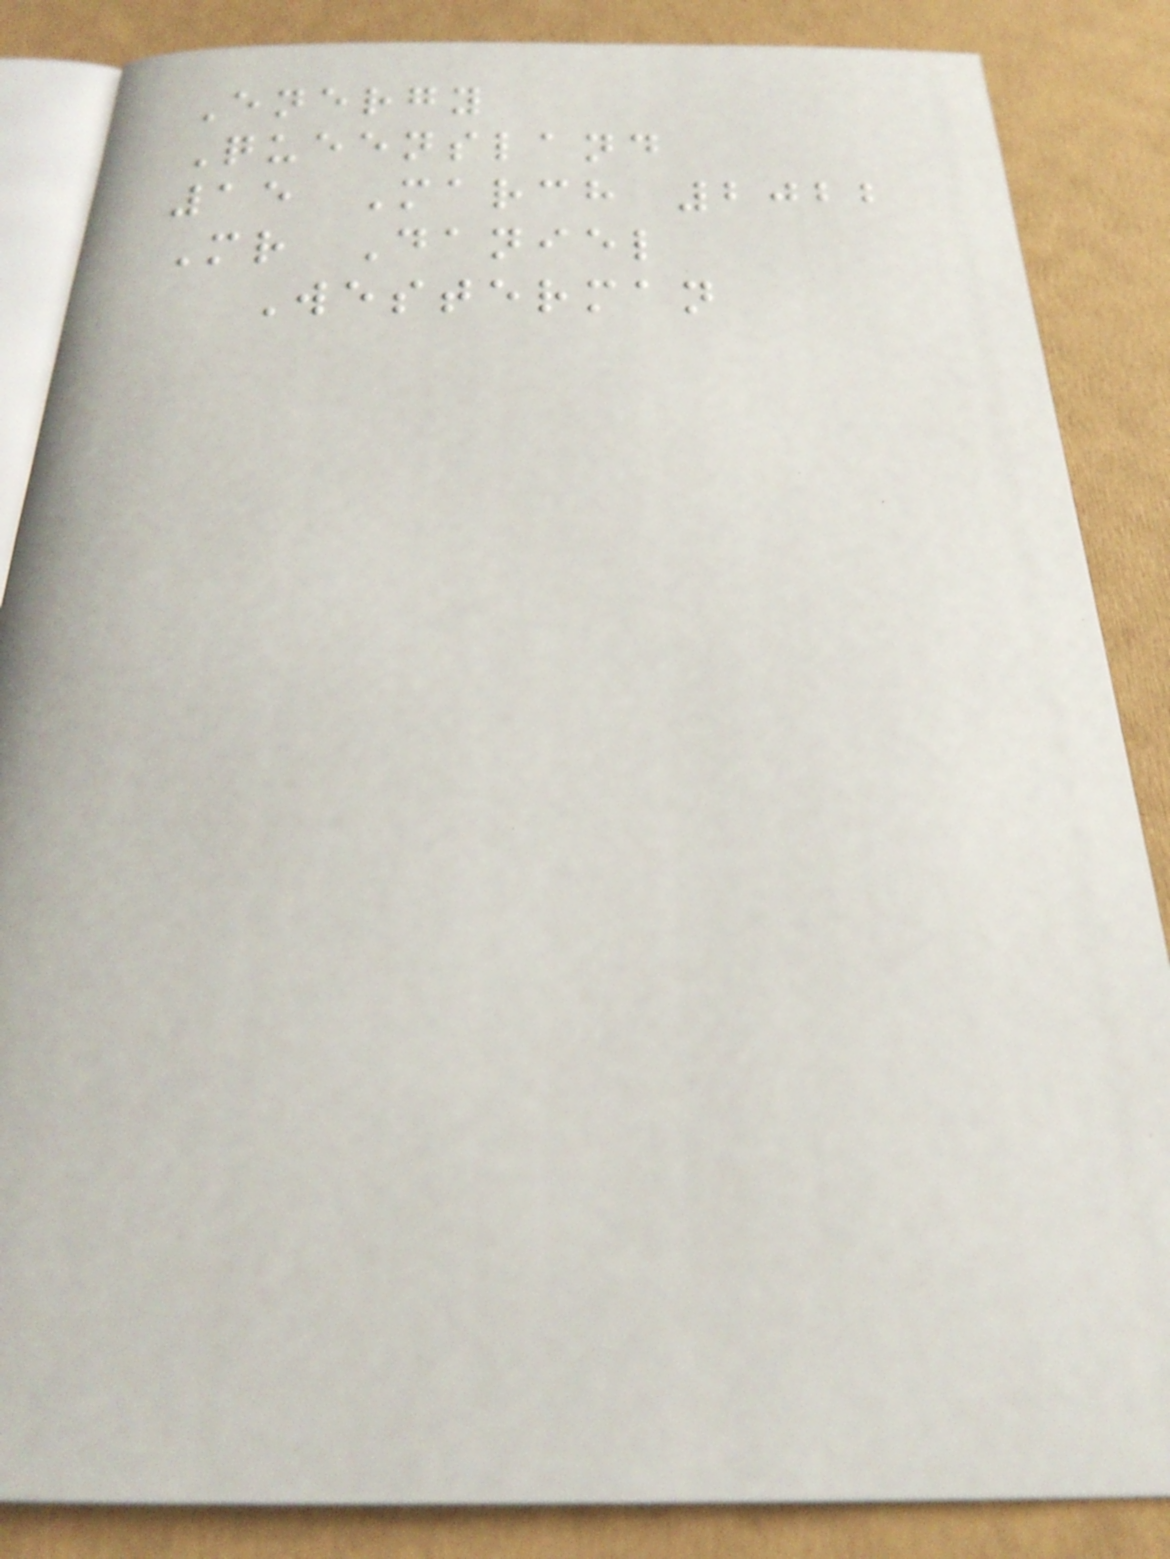Energy
Queensland
15 March 2022
Mr Daniel
Westerman
